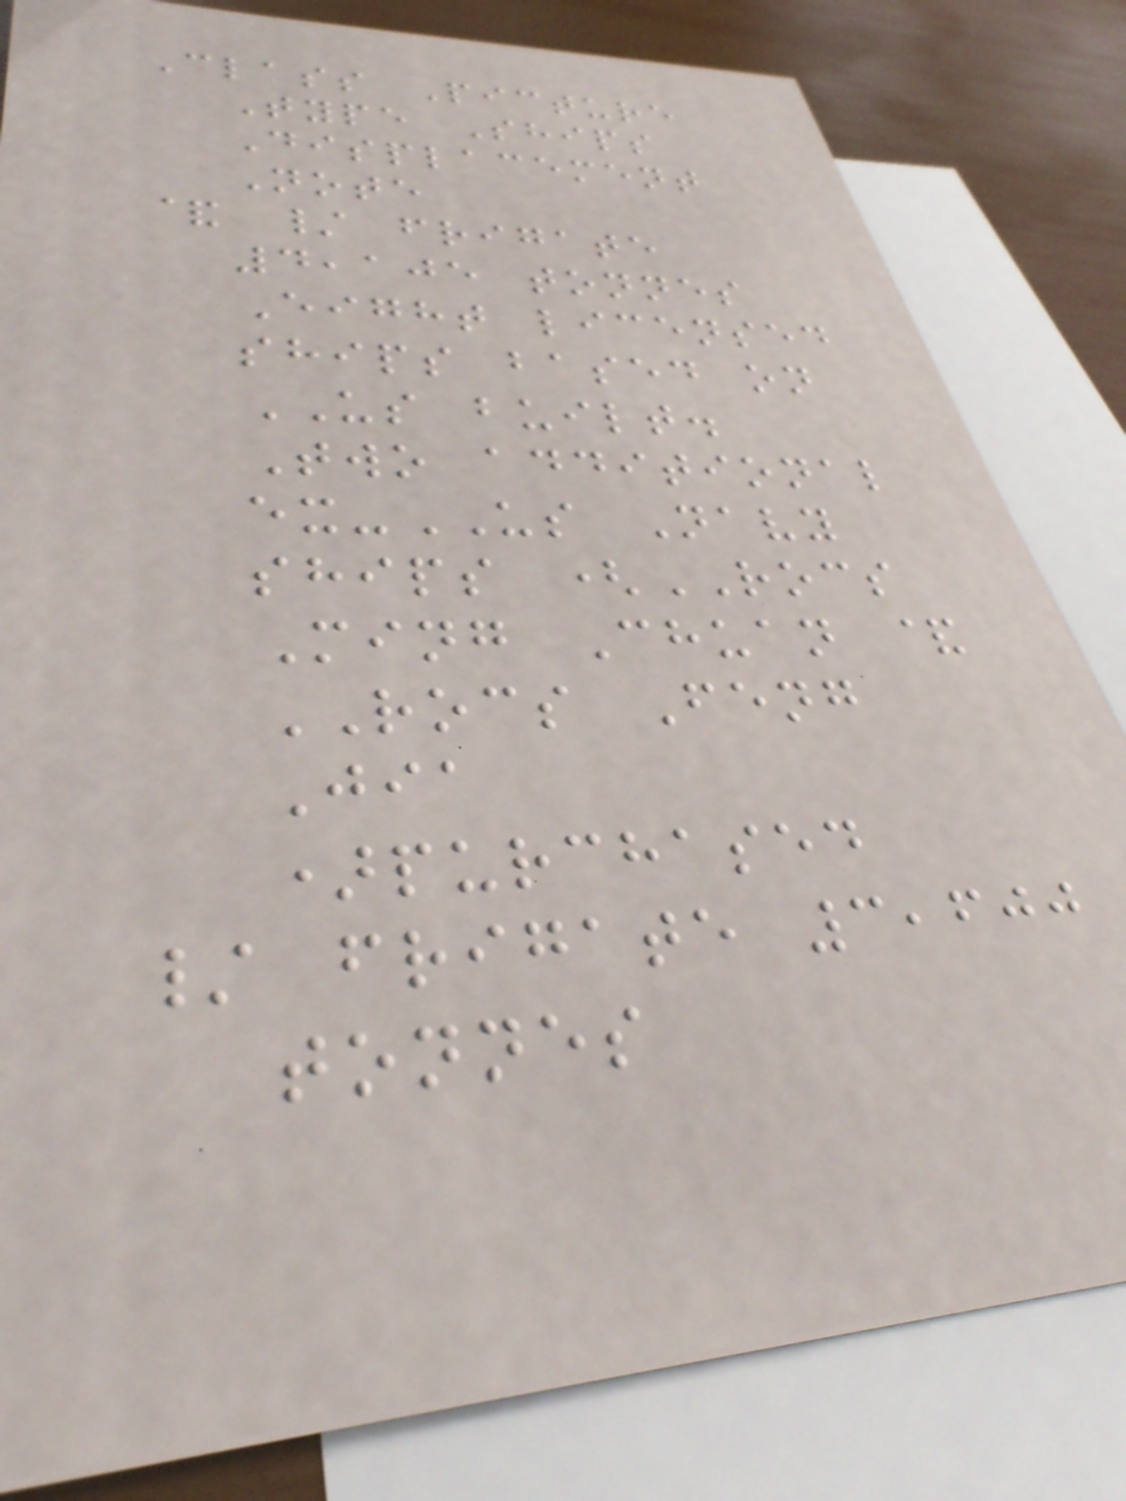Class Picture
Type Ships
Displacement
Note
& / frigate
4,105 tonnes
Eight licensed
ships based on
US built.
Two additional
ex-US Navy
ships (ROCS
Ming Chuan &
ROCS Feng
Jia
)purchased
/ frigate 3,600
tonnes
